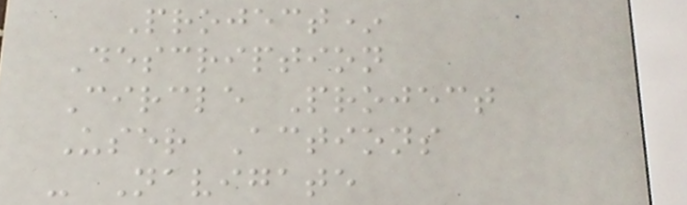Project*
Description
Circle Project
User Actions
- Navigate
